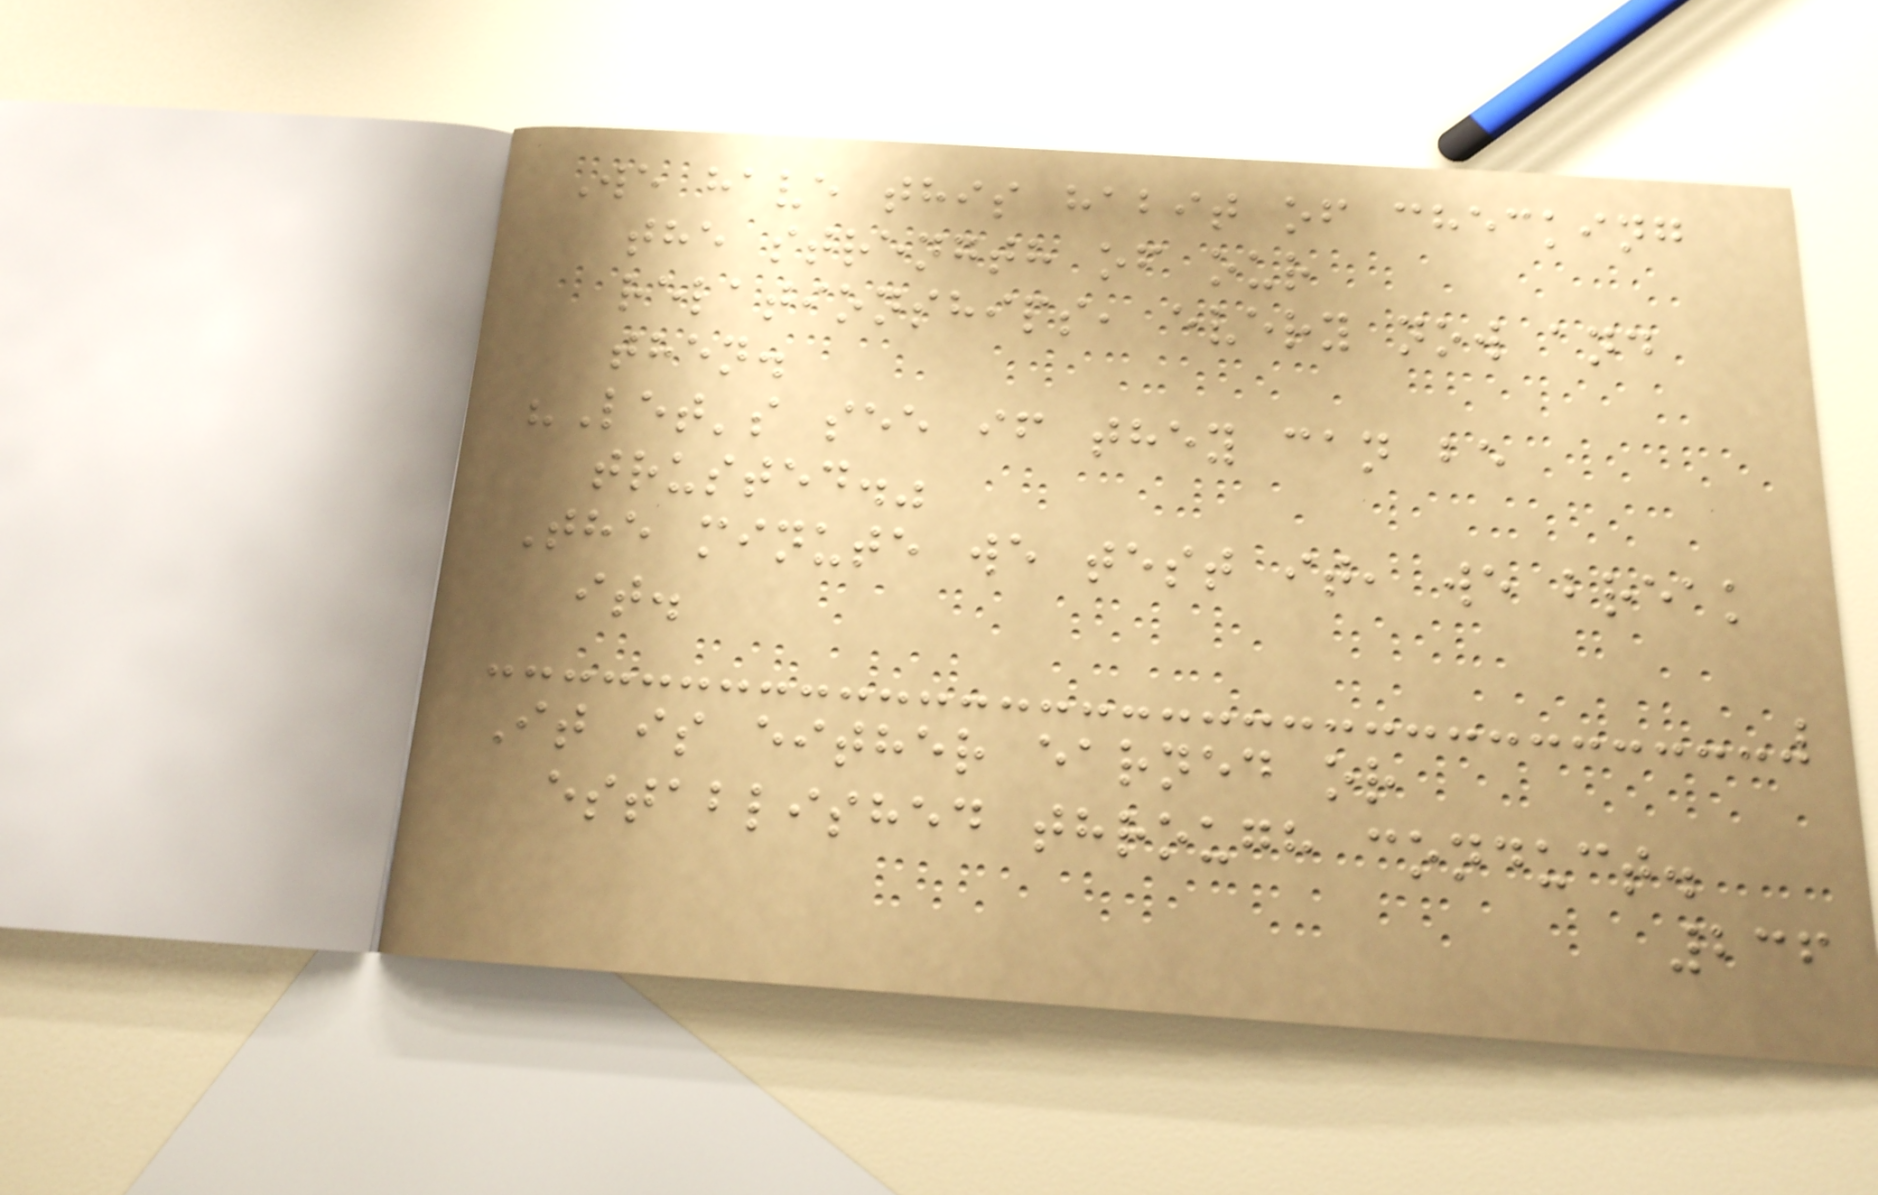We have this habit of checking
the strength of our
relationships, every now and
then.
"Let's see if they can be
trusted."
The minute we test it, we break
it.
It is either earned or
established through conduct.
236
